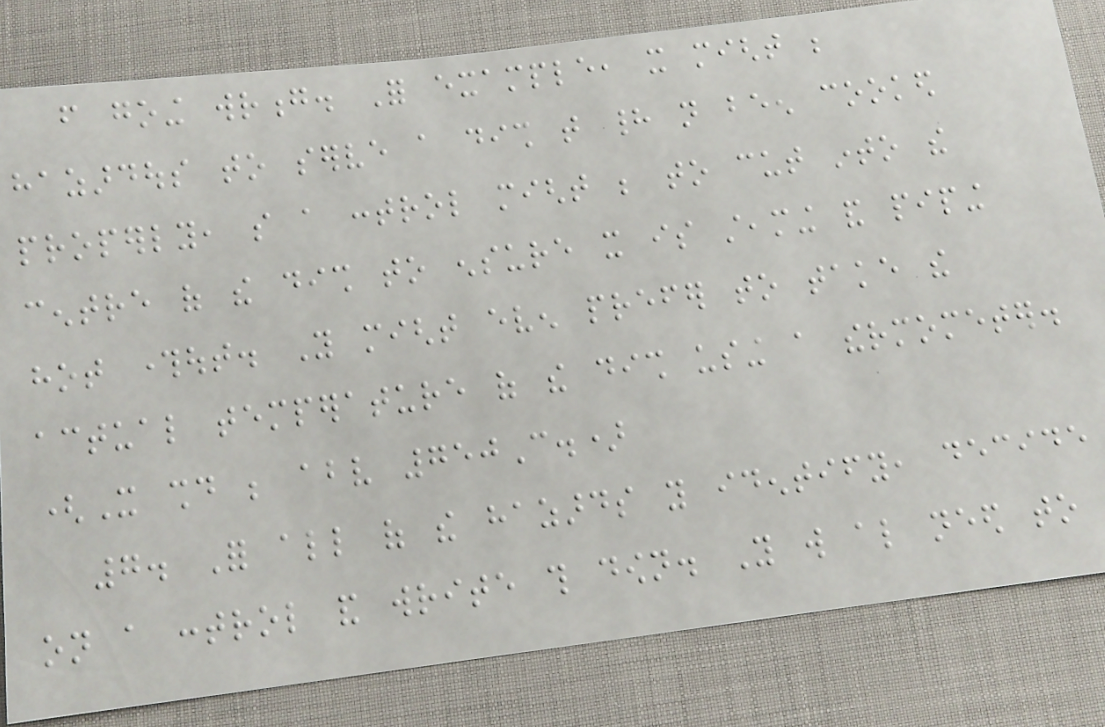from going wrong. For example, it might be
hazardous to serve a dish that had not been cooked
properly, so a control might be to cut into the
centre of the dish to ensure it is steaming and piping
hot throughout. You might even prefer to take the
actual temperature of the dish using a thermometer.
(It should be above 750C.)
7. For all of the hazards you identify, decide
on a control and write this down. You will also need to
